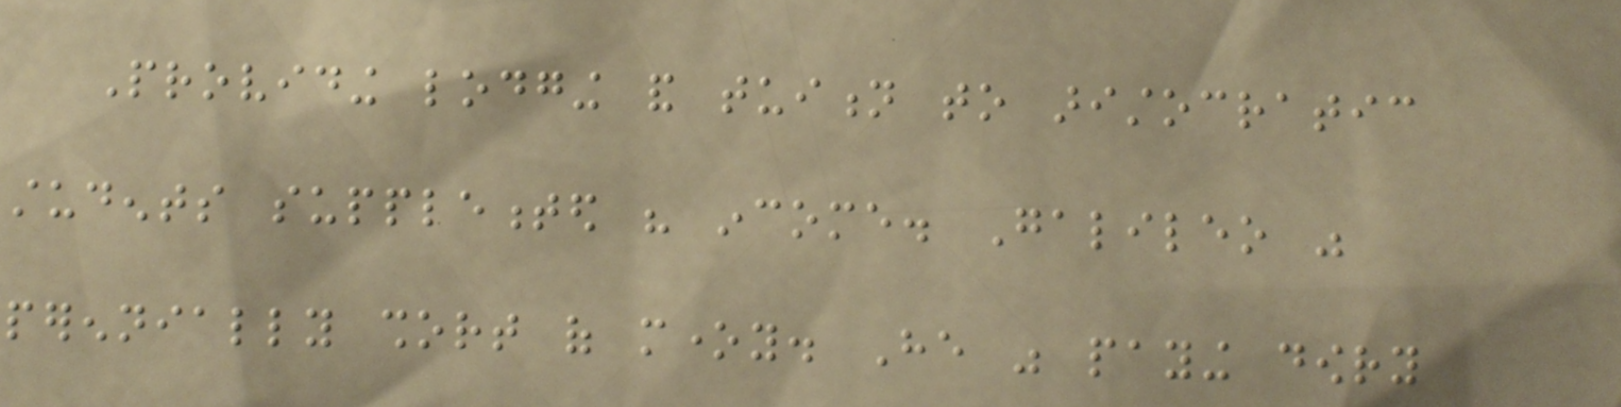Providing lodging and tuition to aristocratic
students supplemented his income. Galileo was
perennially short of money. He was paying dowry
